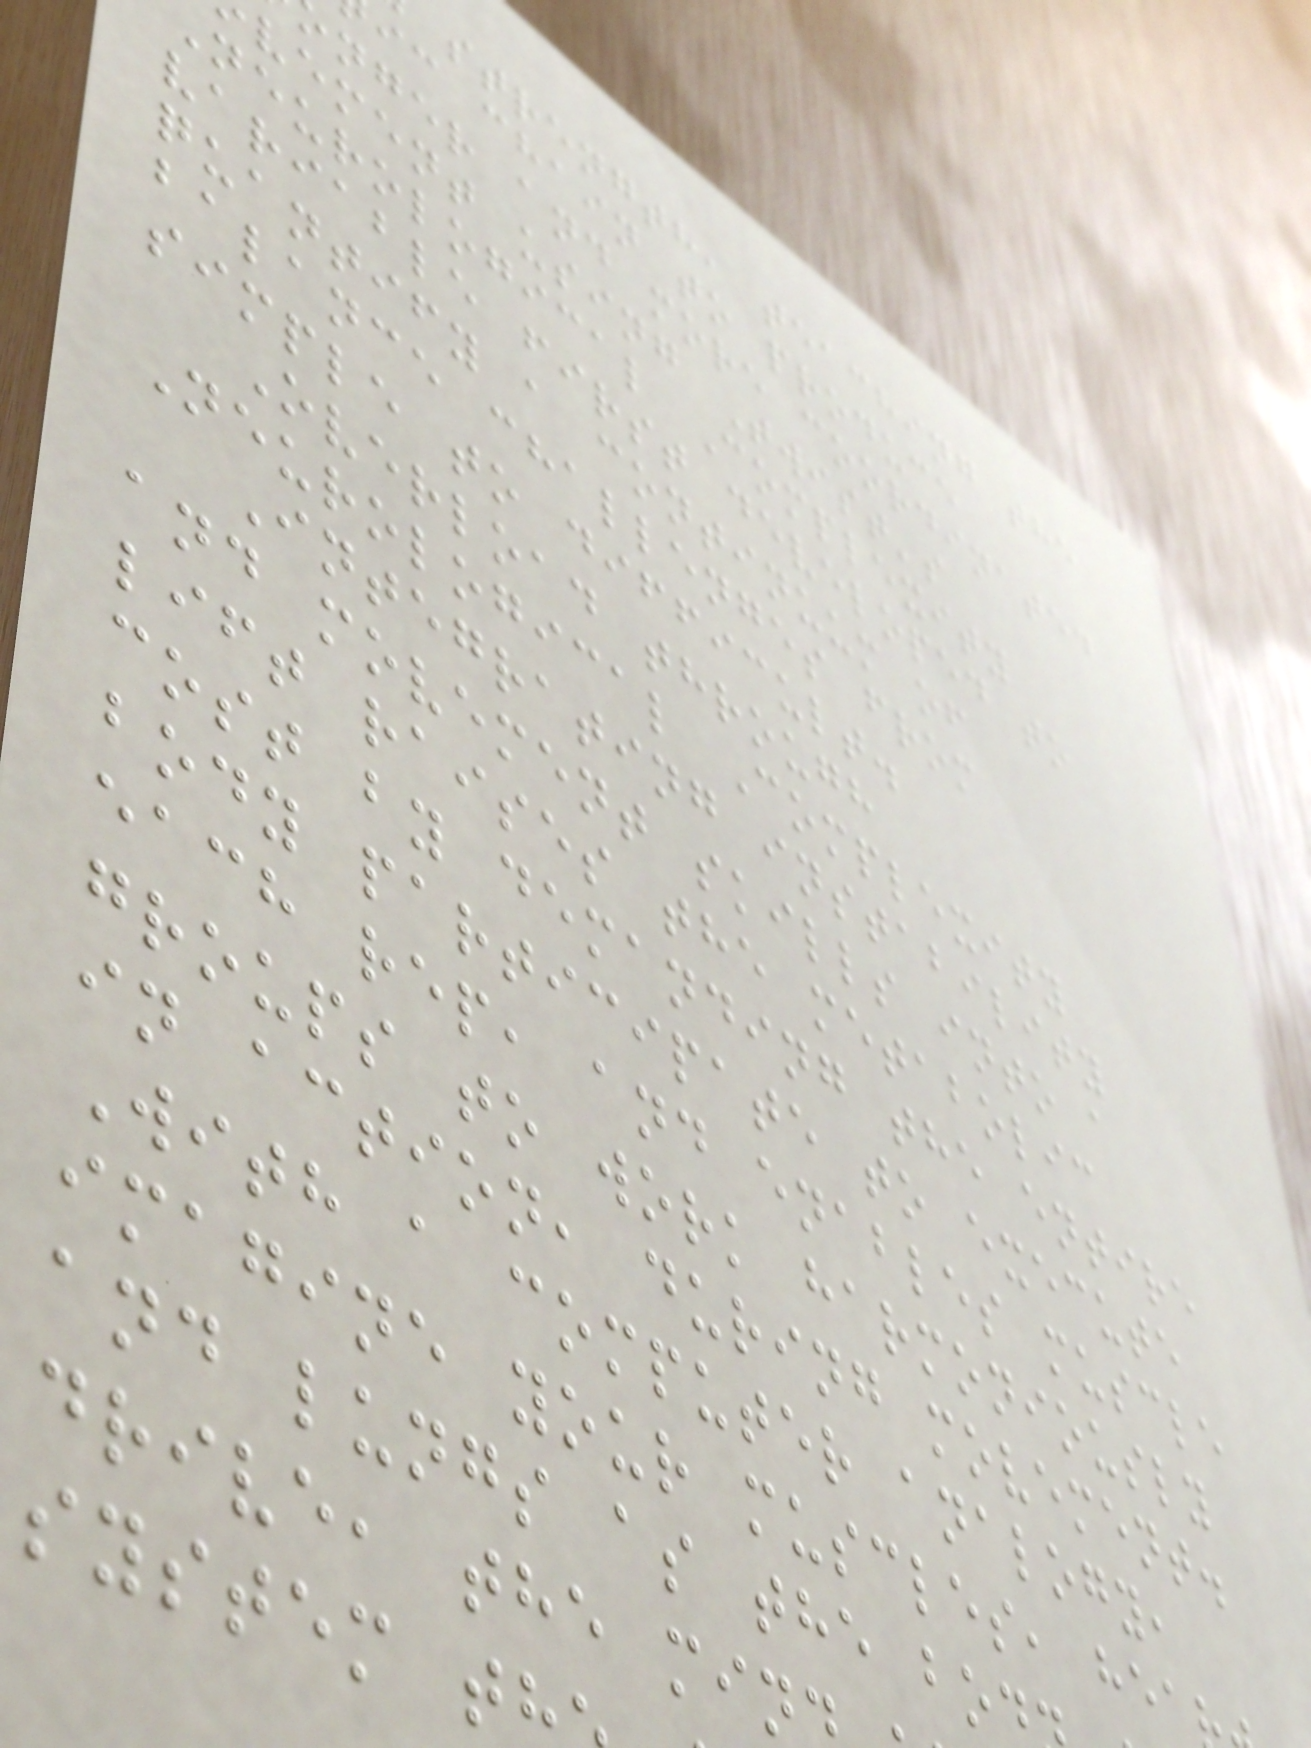strength, teaching the
ic chain to produce
nger and more coordinated
vement using Twist's
neurological Complexity
variable first developed to
quantify a continuum of
balance challenges from
simple to difficult.
Overload through
Neurological Complexity
Integrating instability
and movement skills into a
lift raises the metabolic
cost by demanding the entire
body participate to execute
each rep, and enables muscle
groups to work harmoniously
in action, during movement.
With a computer analogy,
imagine your muscles, hea
and lungs as the bo
drive, the min
system t
